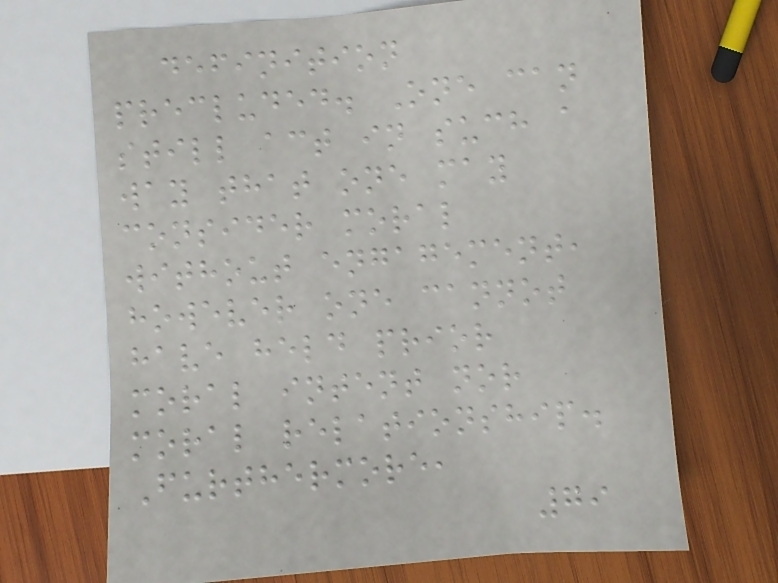definition
precluded. One can
still act in such a
way that one may
consider moral
without engagement,
however one cannot
have held prior
moral intent nor
moral relationship.
Furthermore,
79
